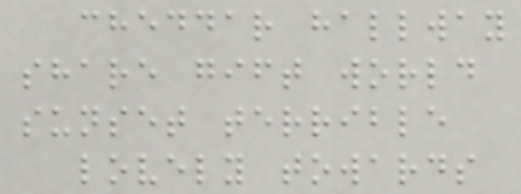cheddar hallway
share gift world
sunset terrible
lovely towards
